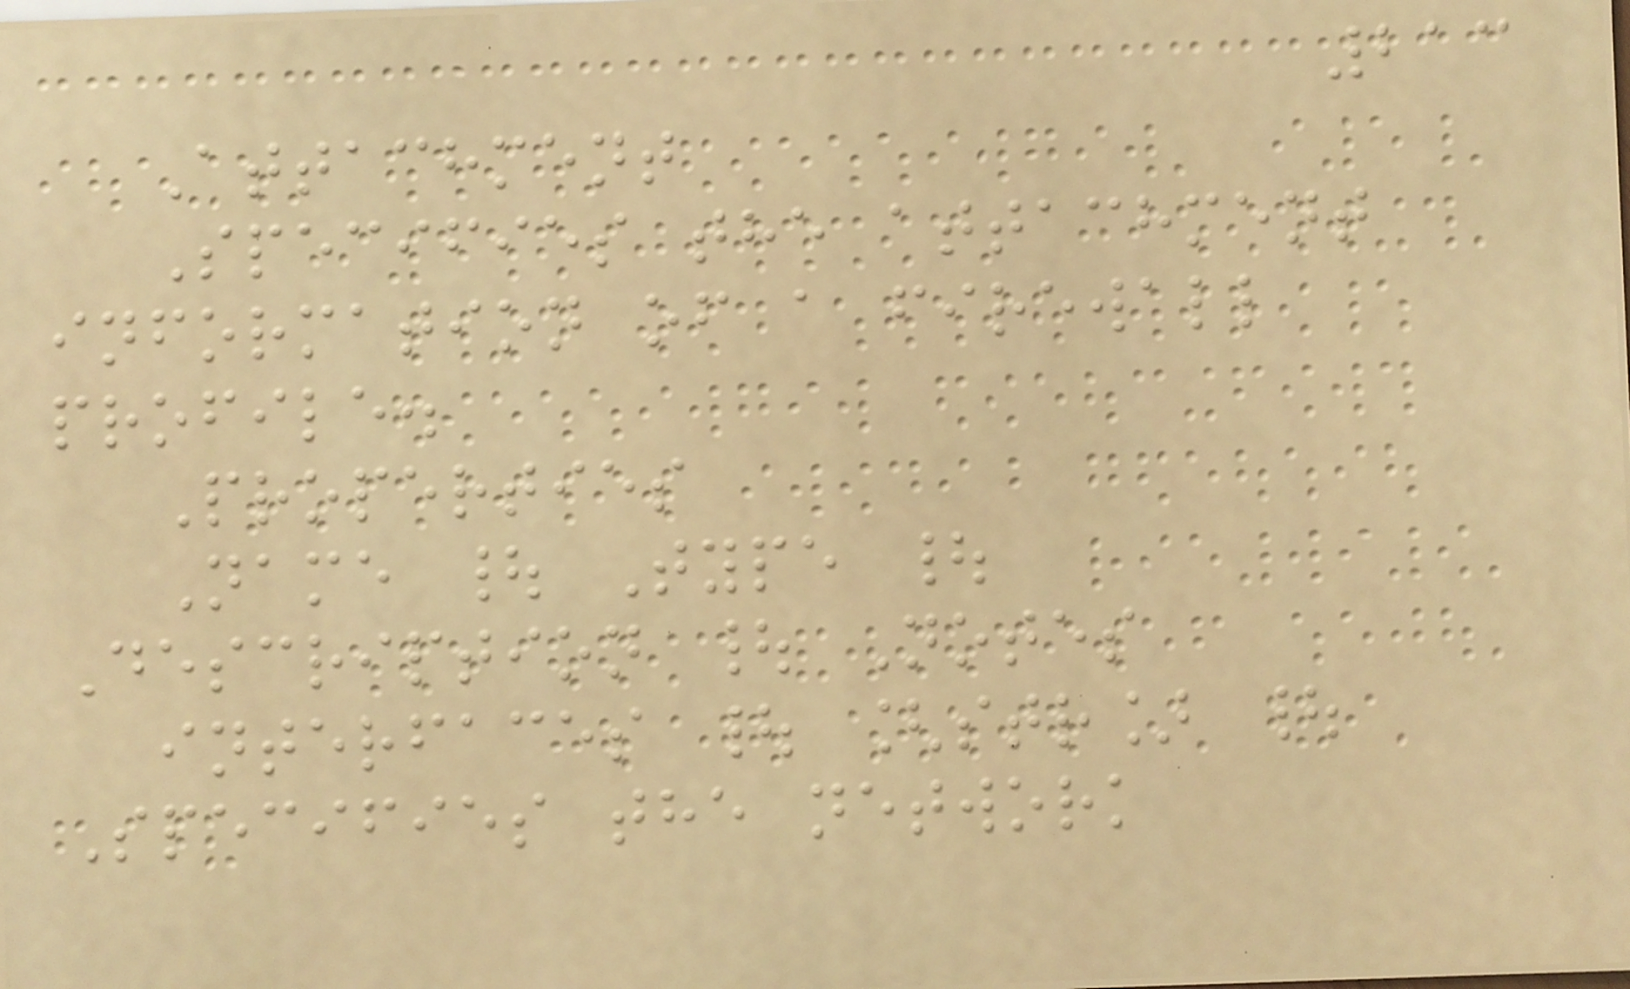213
Attachment
Specifies the attachment
information of a firewall
profile.
Properties
Name | Type |
Description | Notes
interfaces | [str] |
Specifies the network
